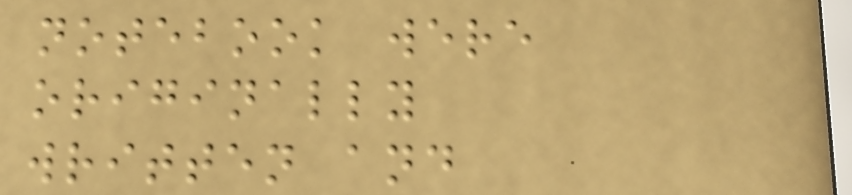notebook were
originally
written and
